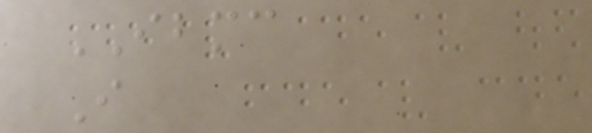IBMC
I
